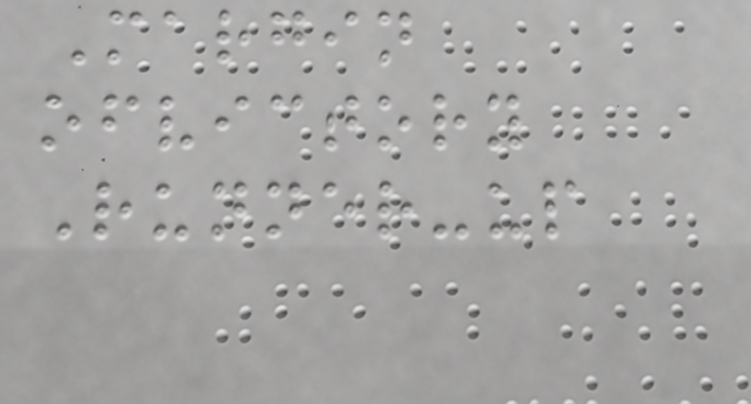Margin
ofvictory
Runner-up
